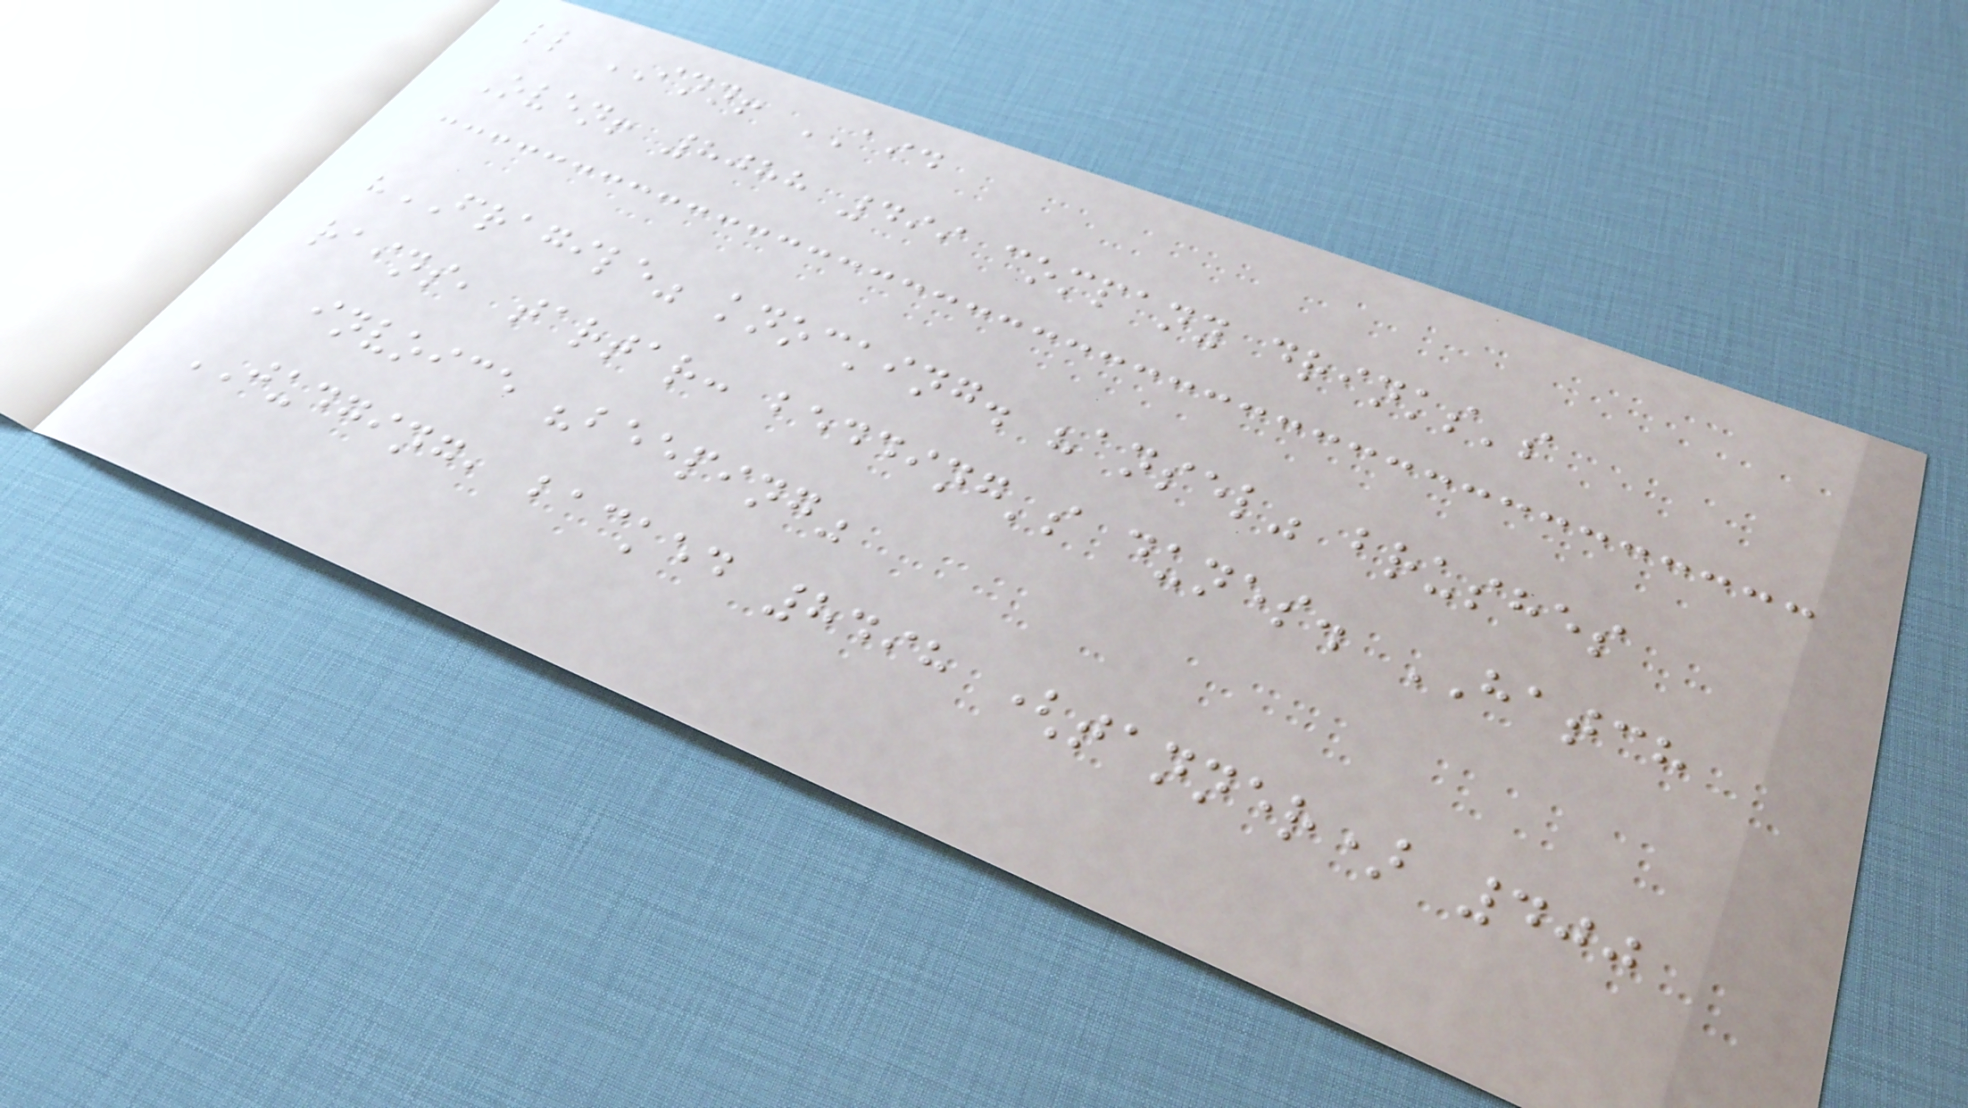ll INN! AID
Oven! 8088 499 company drinks's
"FRAGILE" knocking. "ansel" brushes
rains, tartar: bedding's dunes. HATCH
invoice "beeping"
JUDGING, backed 8498 (tanner) 400
